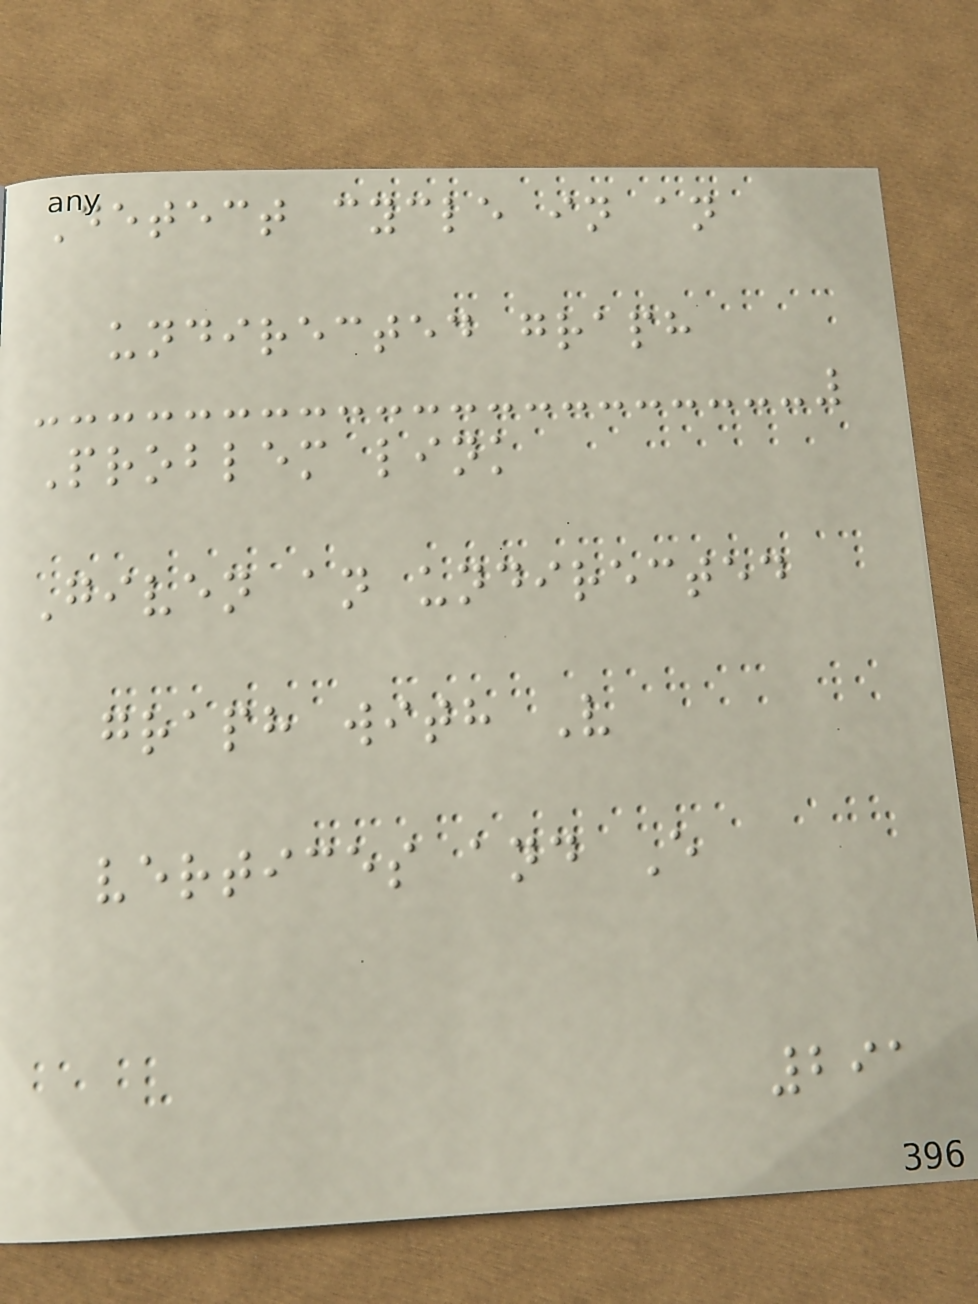Detect cycle in an
undirected graph
Problem link
Given an undirected
graph with V
vertices and E
291
